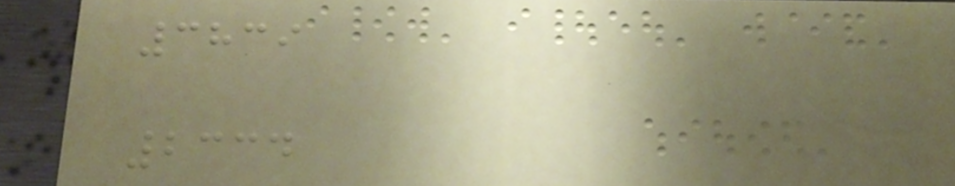3839
2334
